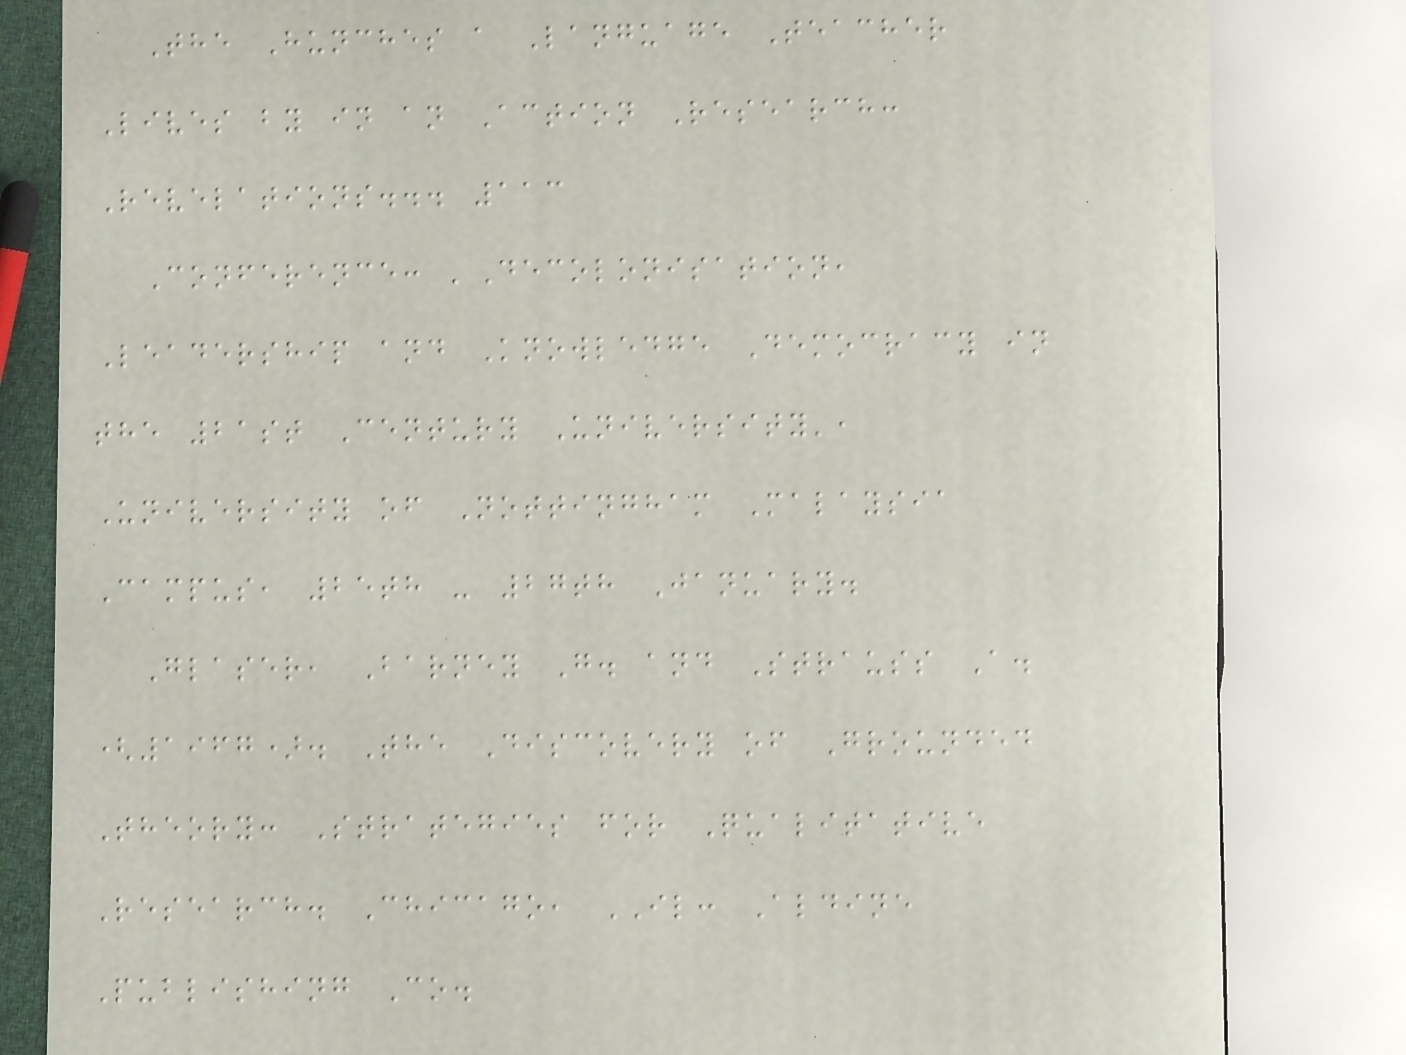The Hunches a Language Teacher
Lives by in an Action Research:
Revelations... 113
Conference: 'Decolonisation,
Leadership and Knowledge Democracy in
the 21st Century University',
University of Nottingham Malaysia
Campus, 25th - 27th January.
Glaser, Barney G. and Strauss A.
(1967). The Discovery of Grounded
Theory: Strategies for Qualitative
Research. Chicago, IL: Aldine
Publishing Co.
